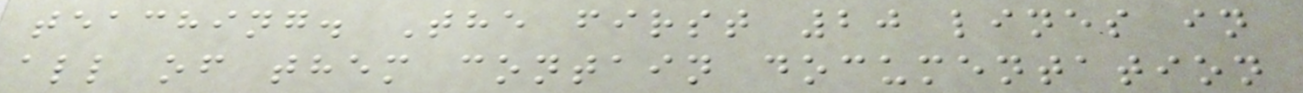teaching. The first 20 lines in
all of them contain documentation
